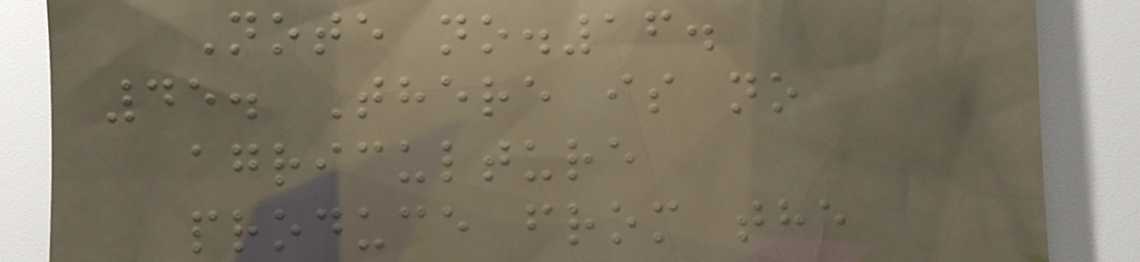Note no.16.
45. There is no
agriculture
produce from the
